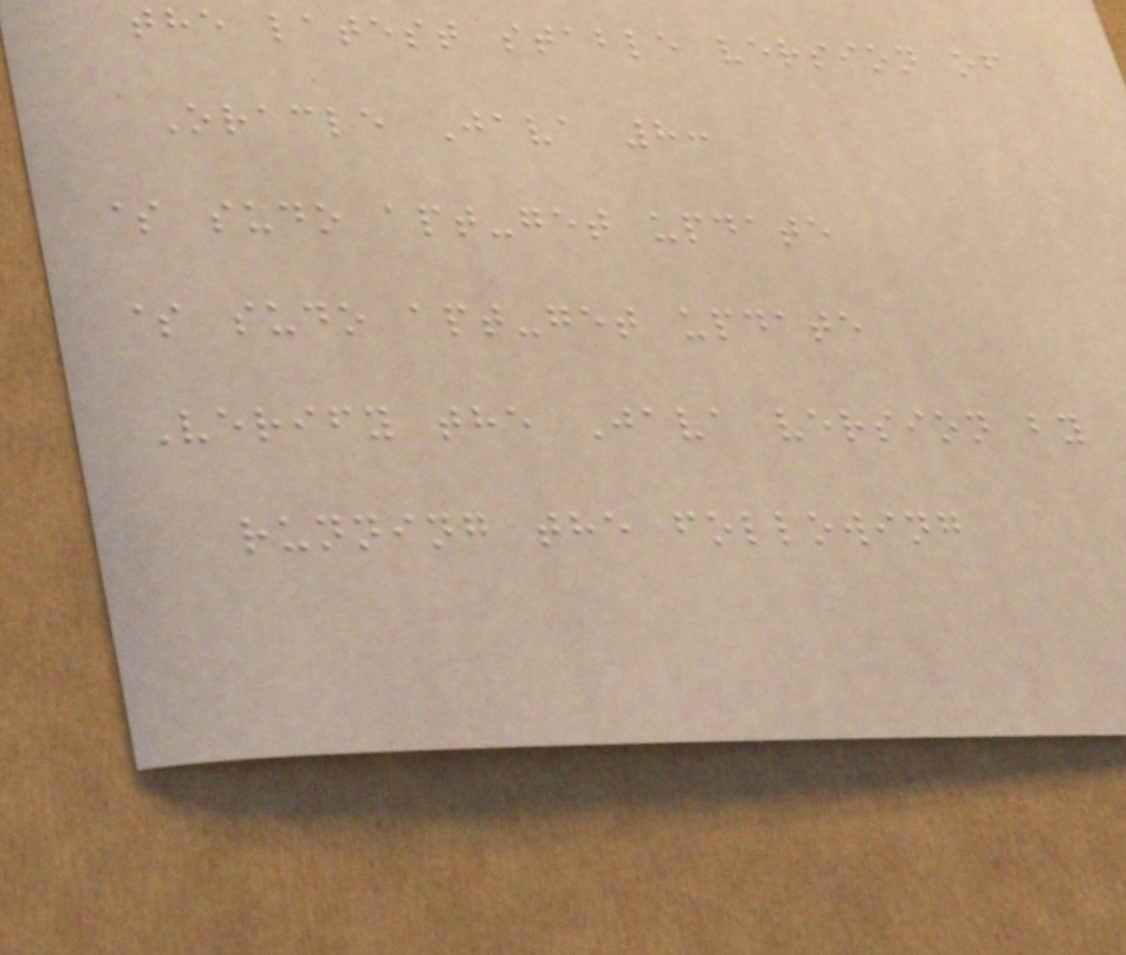the latest stable version of
Oracle Java 8:
$ sudo apt-get update
$ sudo apt-get update
Verify the Java version by
running the following
